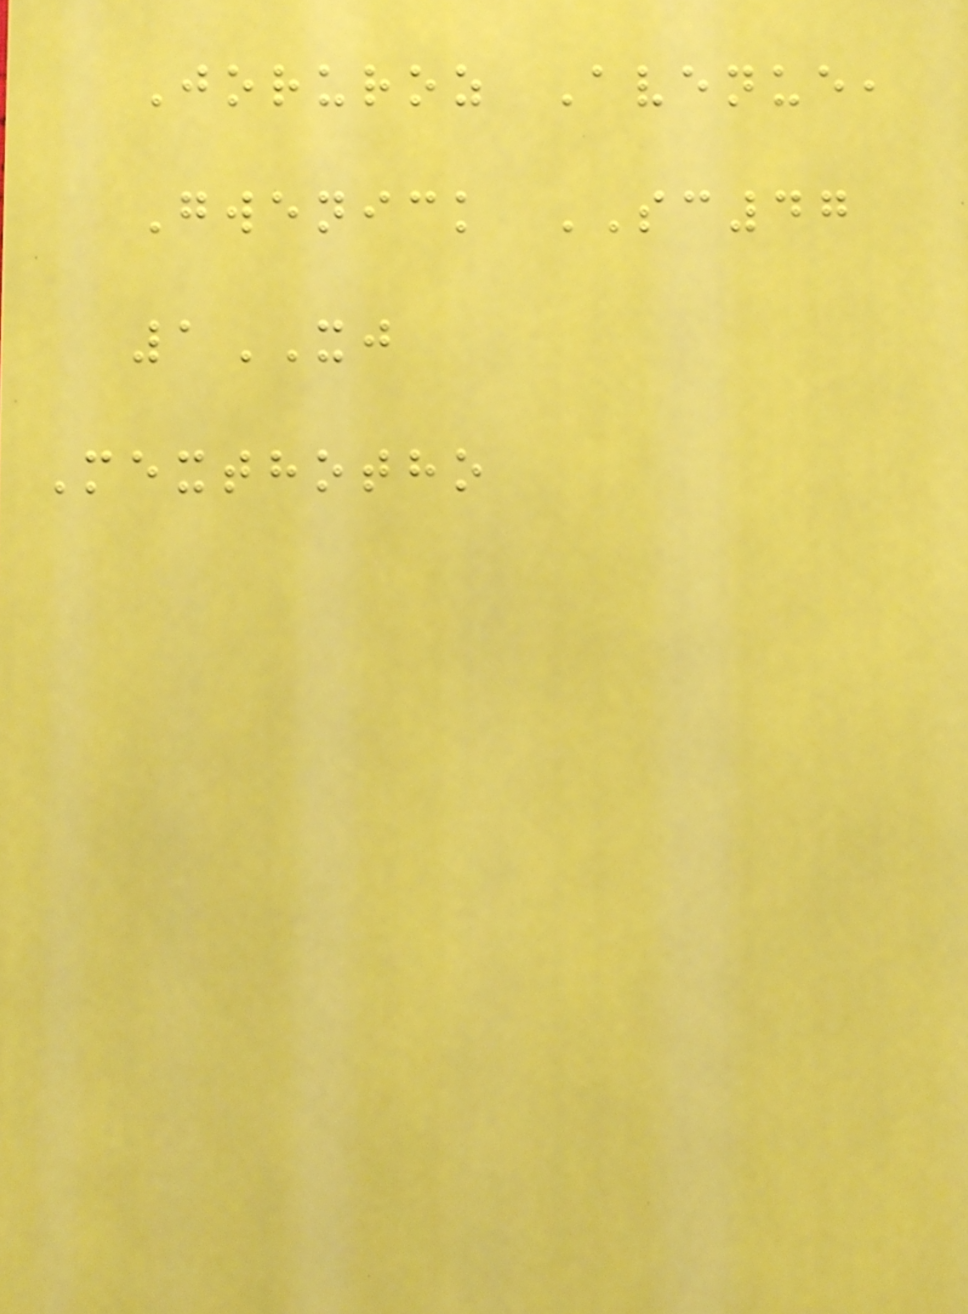Joruroz Avenue,
Gwenick SC47
1XJ
Mexthotho
